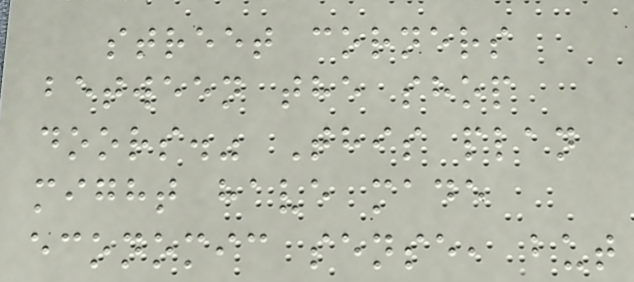street corners
between the shop
doors." This plan
might have made
economic sense, but
